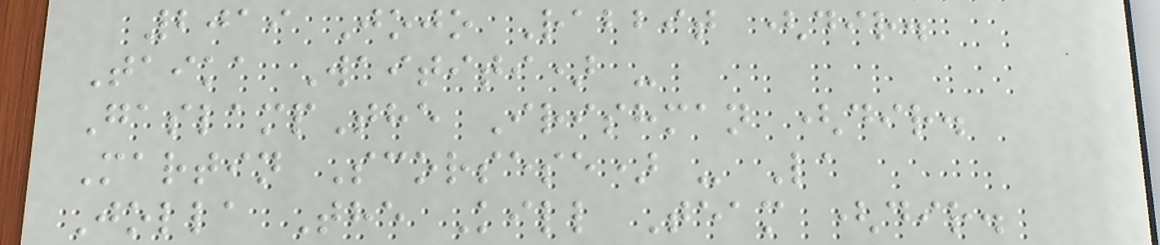2019 Jojo Rabbit (dir.
Taika Waititi) -
GaslampThe Irishman (dir.
Martin Scorsese) - La
Jolla The Kill Team (dir.
